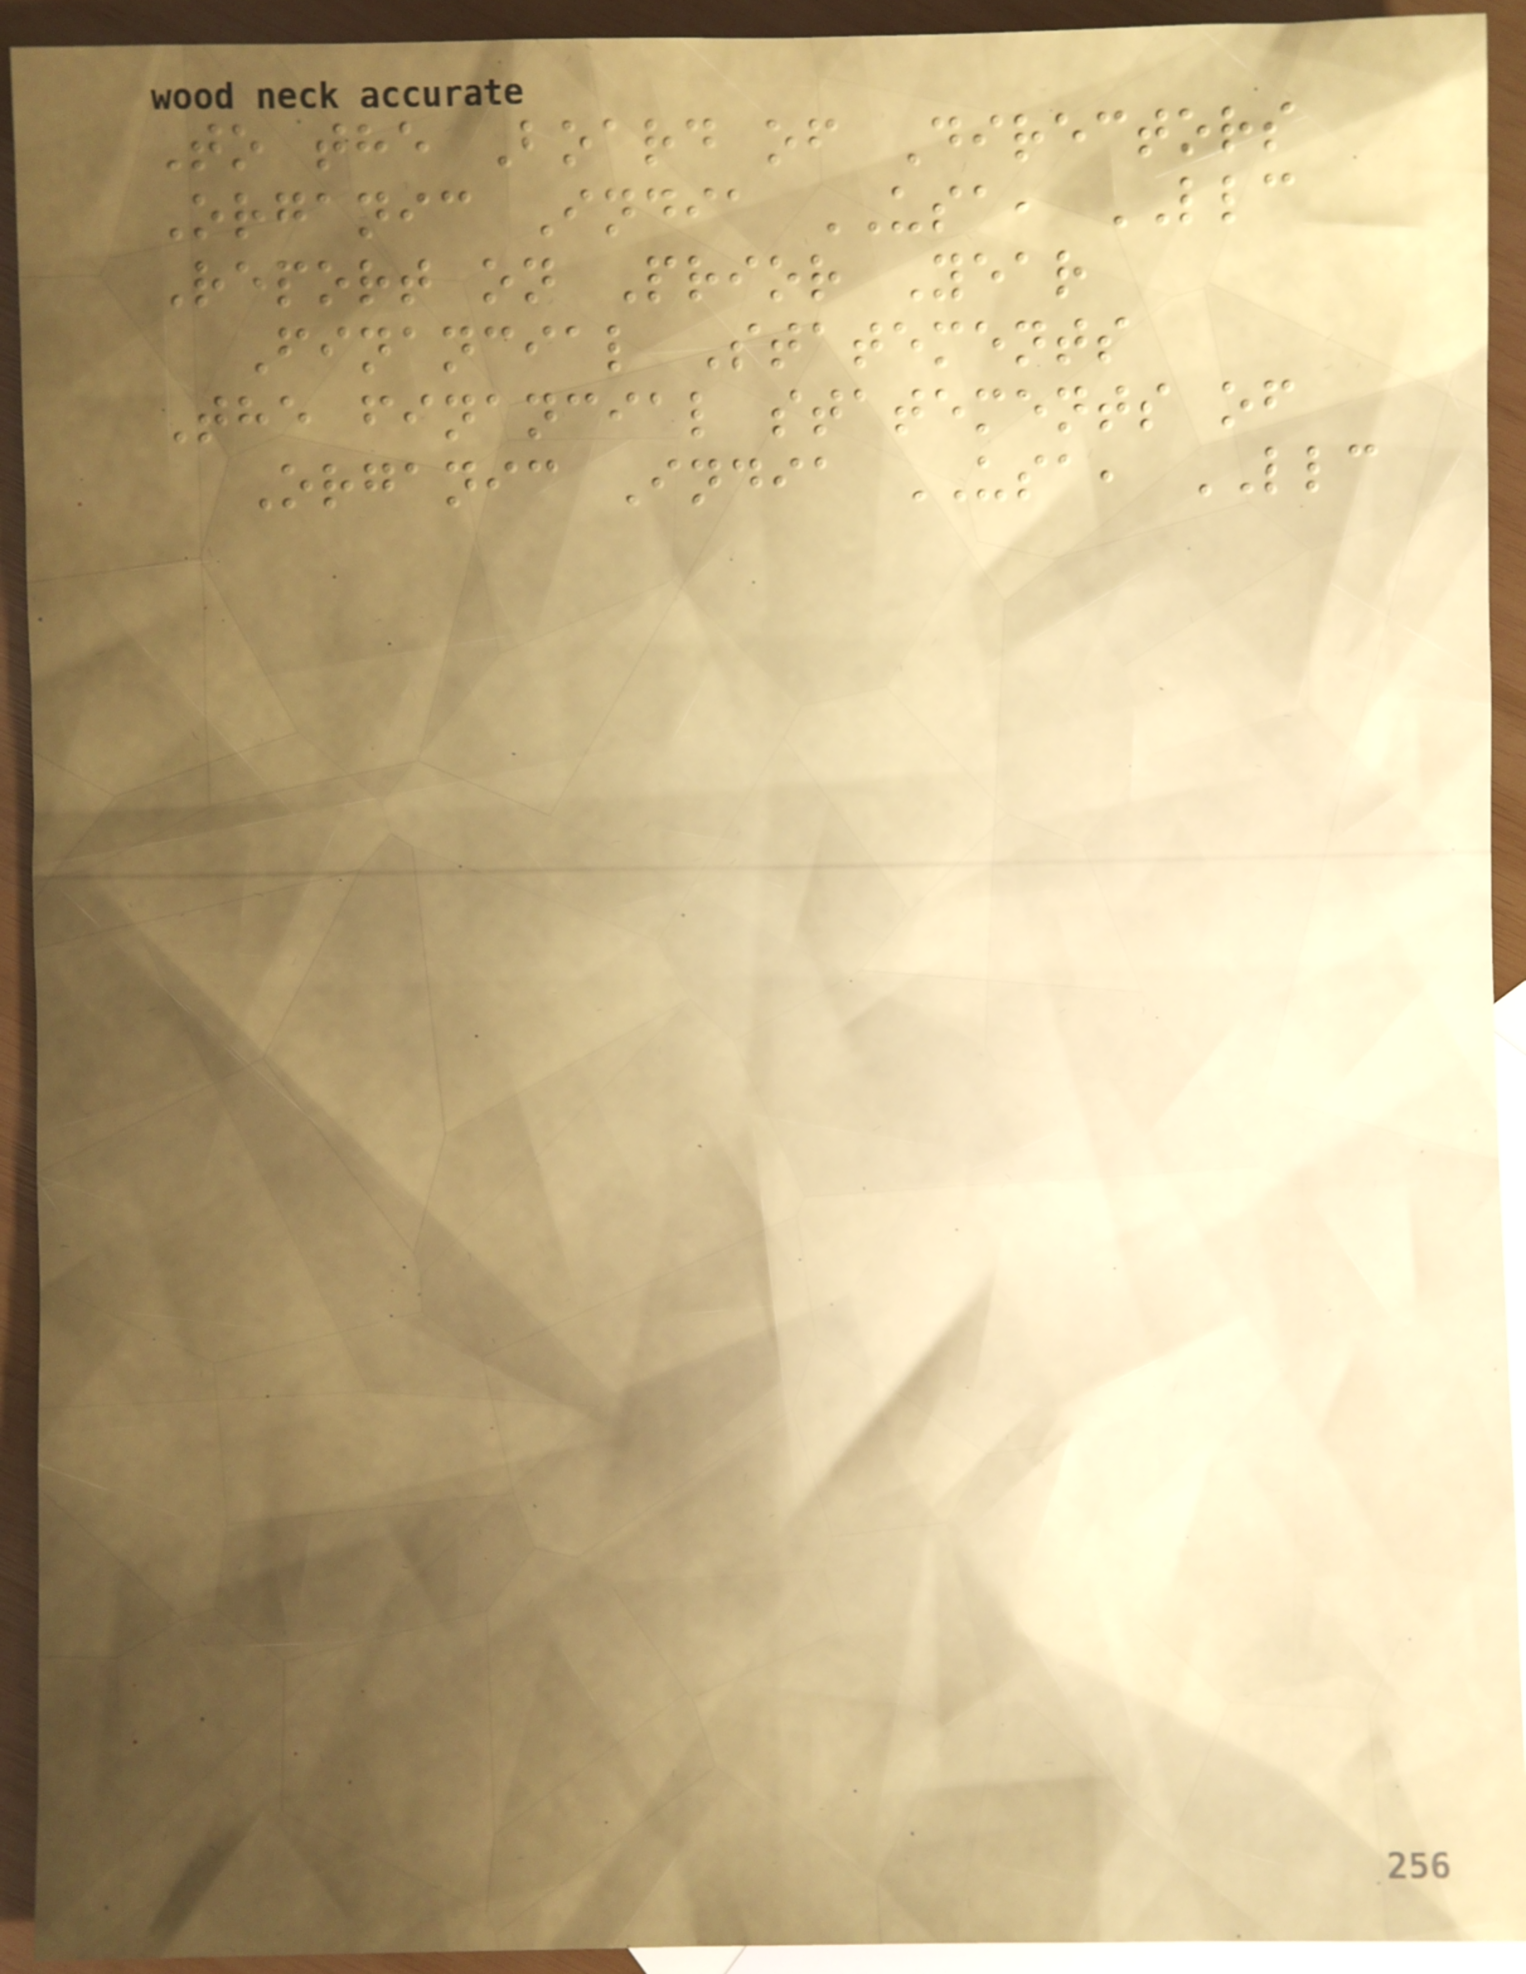To the Board of Directors
Organic India USA, LLC
Report on Prior Year
Financial Statements
The financial statements of
Organic India USA, LLC
